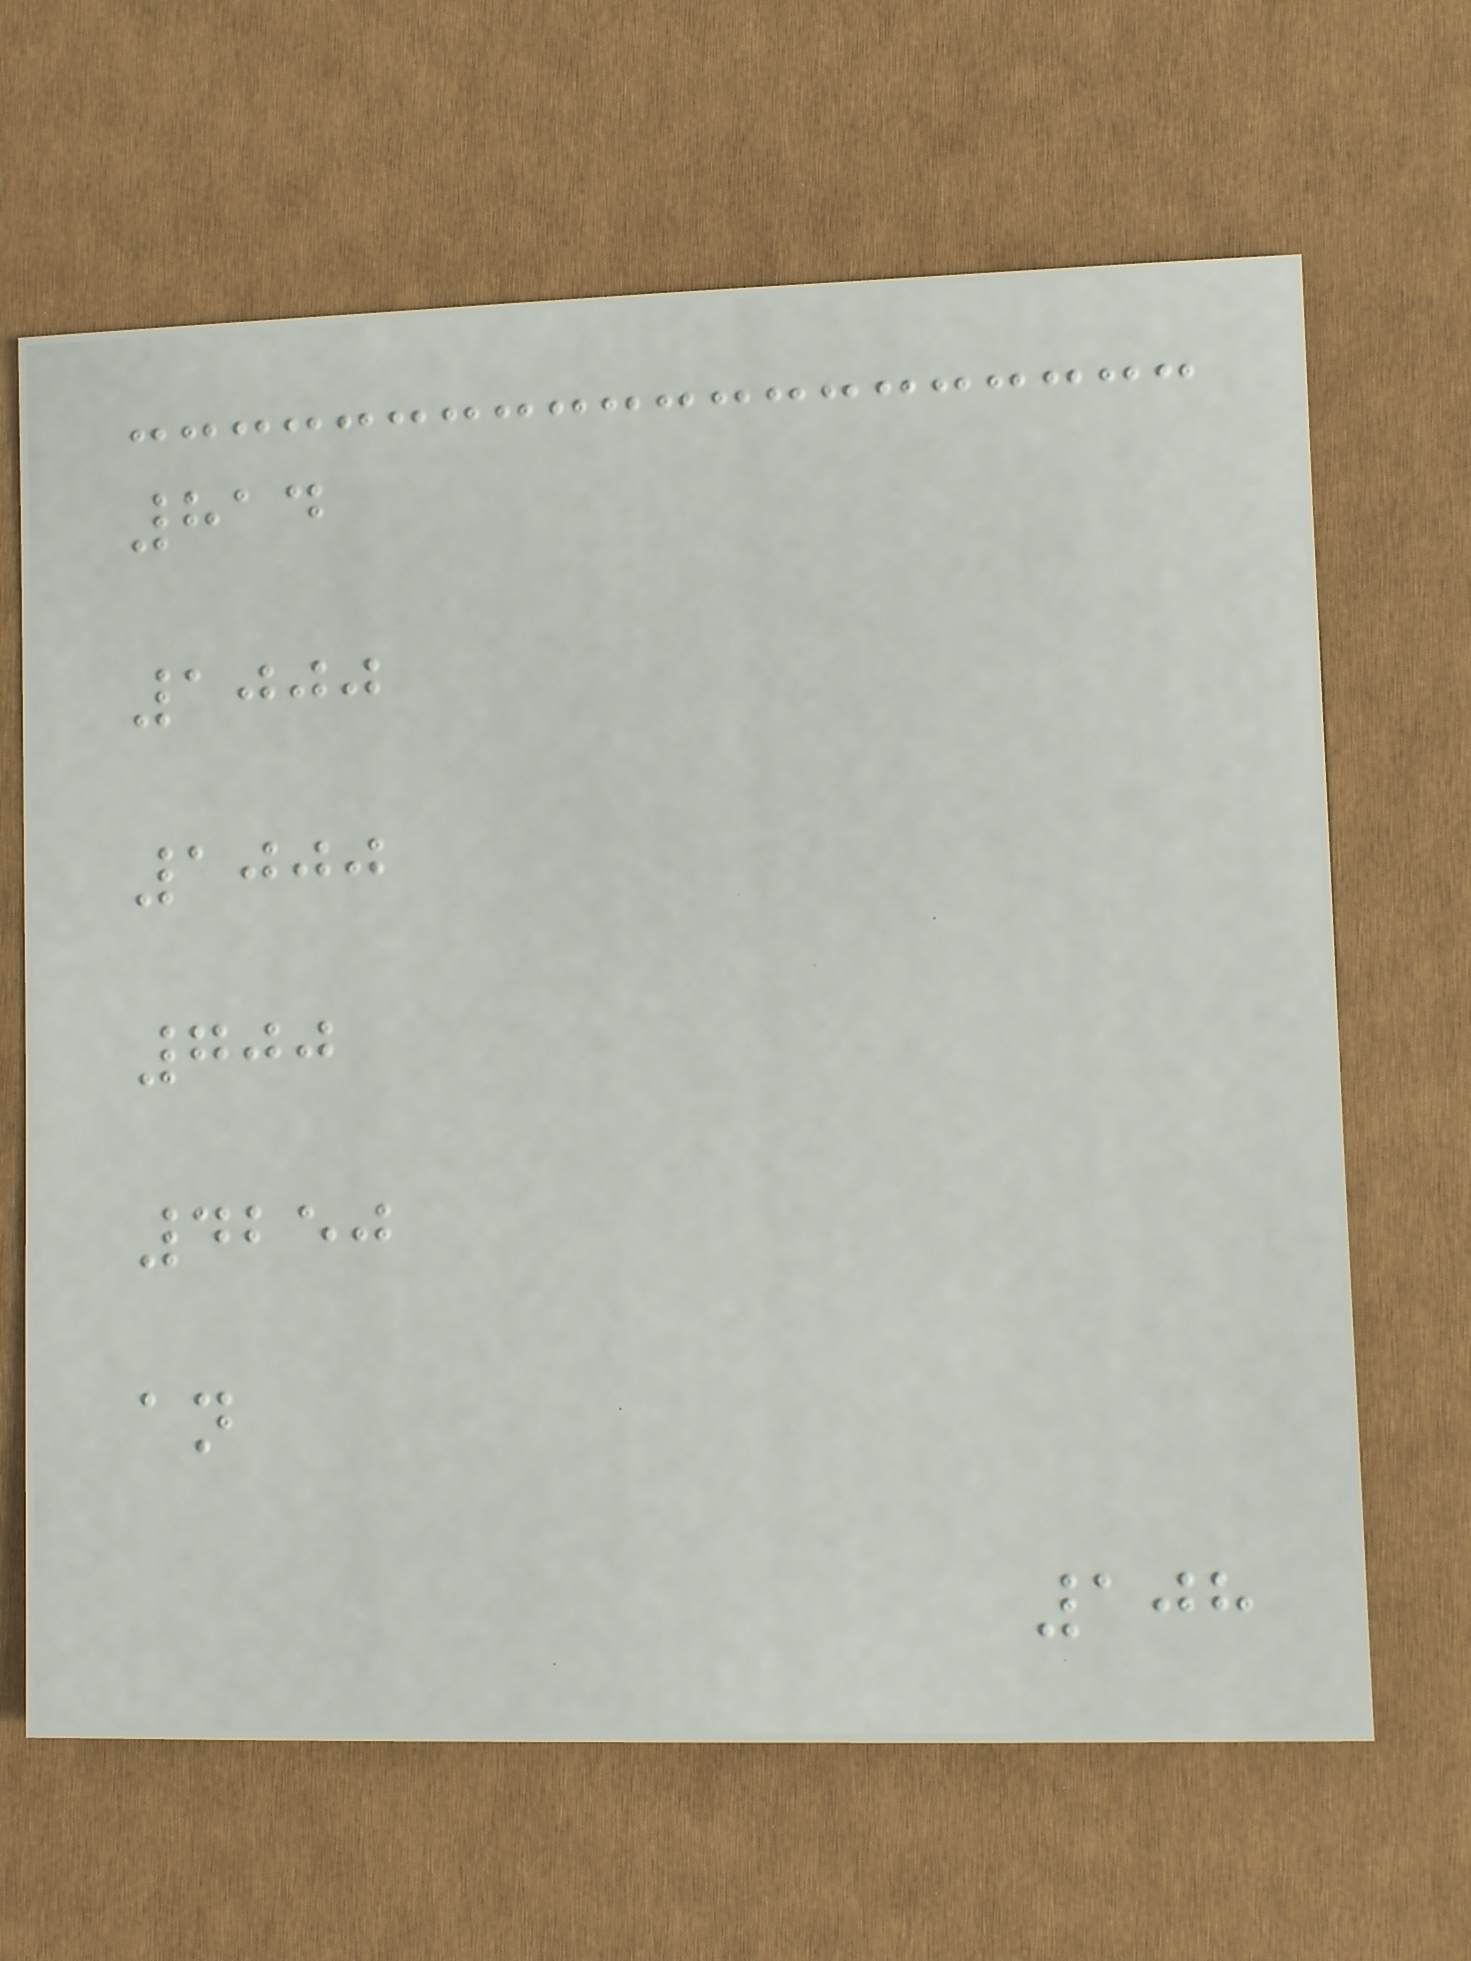814
1000
1000
700
4250
an
108
